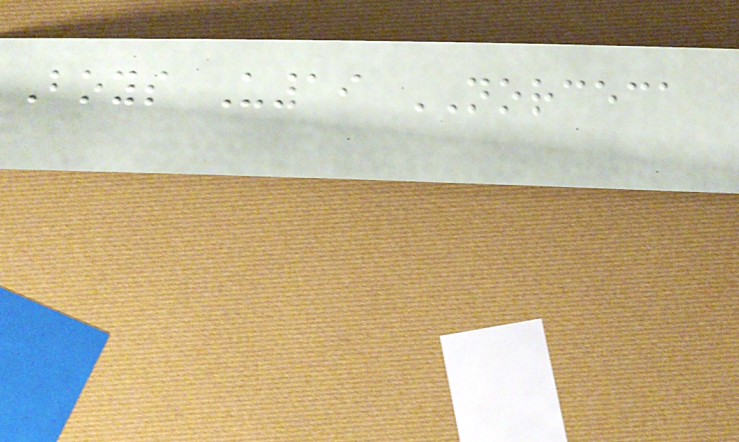Boys U19 NORCECA
